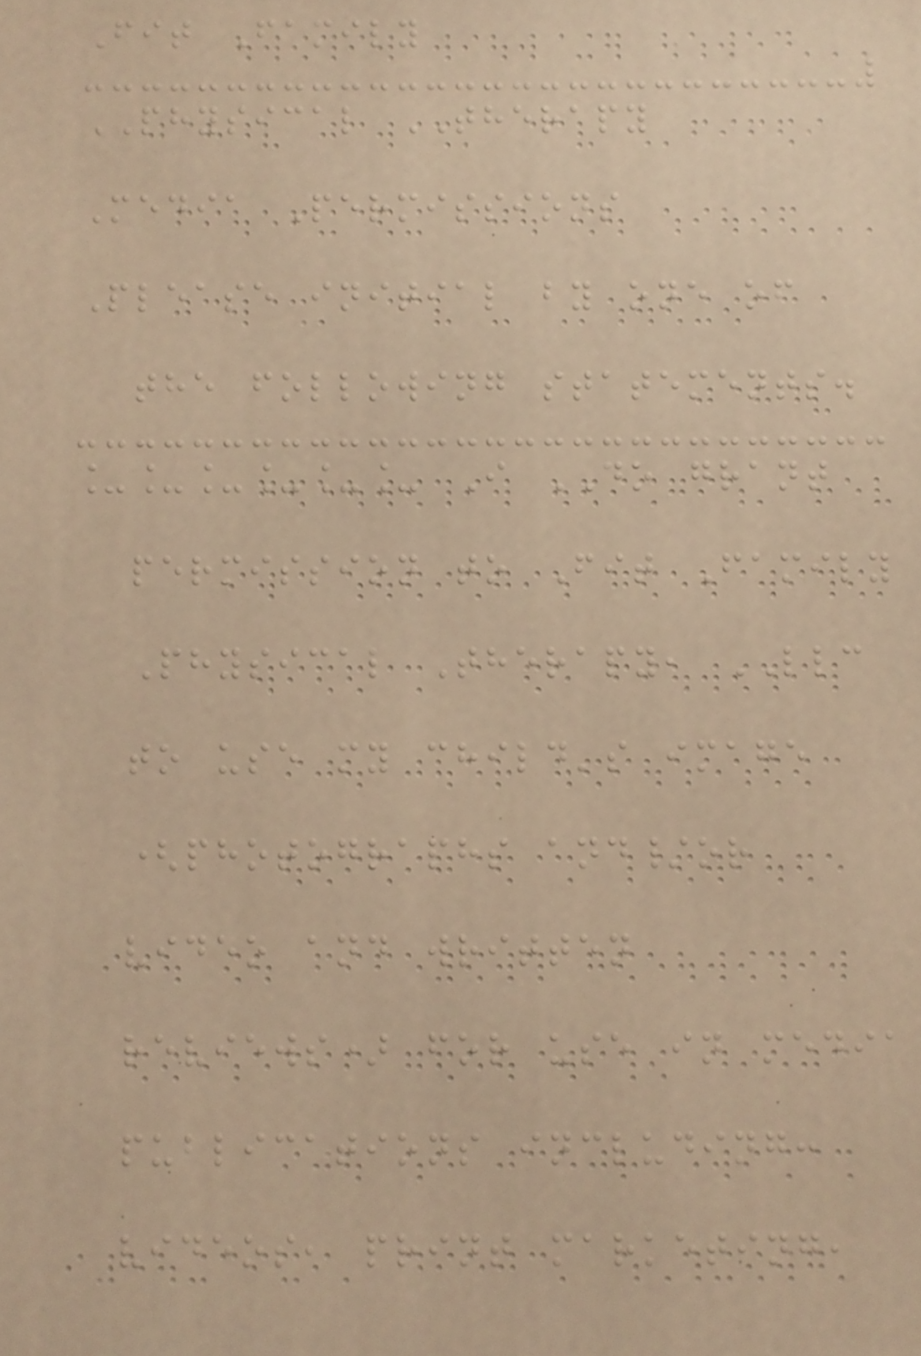Fit Family
PHYSICAL THERAPY
Media Permissions
Please initial by one of
the following statements.
______ I DO grant
permission to Fit Family
Physical Therapy, LLC
to use my child's image
(photographs and/or
video and written
reviews) for use in media
publications including:
videos, print marketing,
